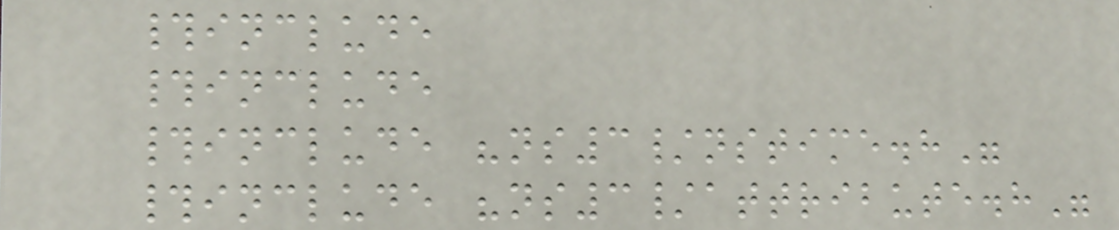#include
#include
#include "ns3/nstime.h"
#include "ns3/attribute.h"
